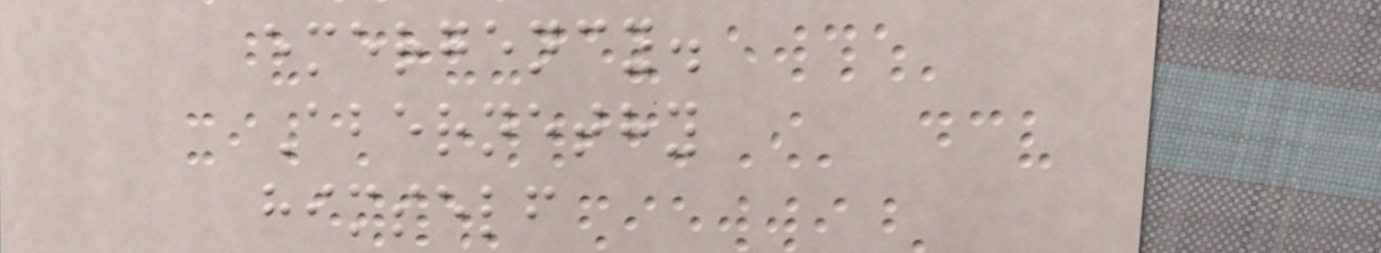emergency.
Abernethy
himself
